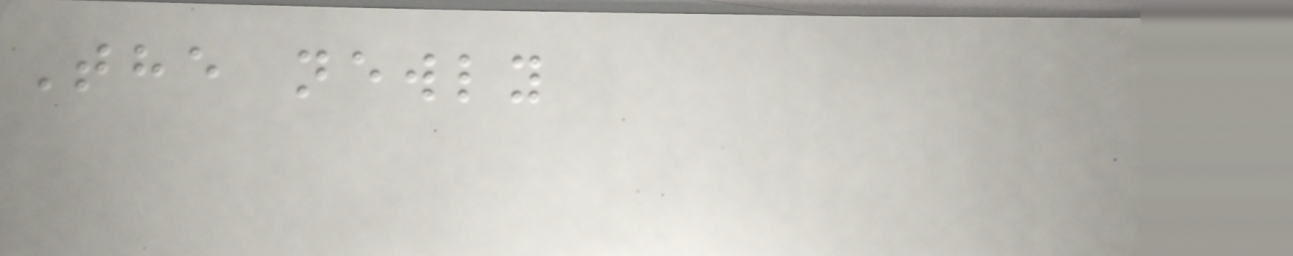The newly
